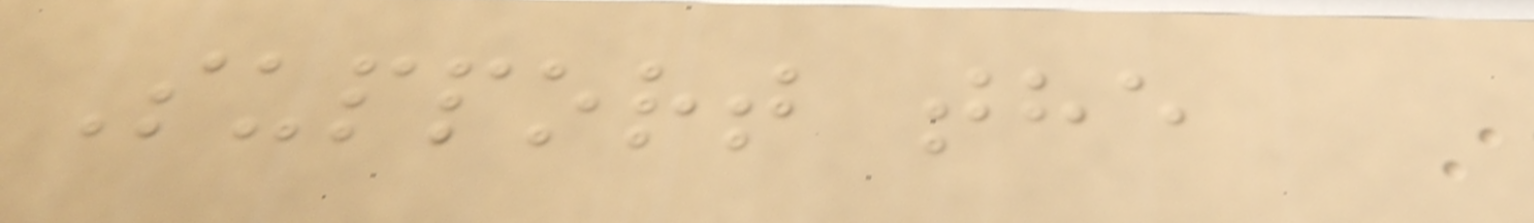Support the
